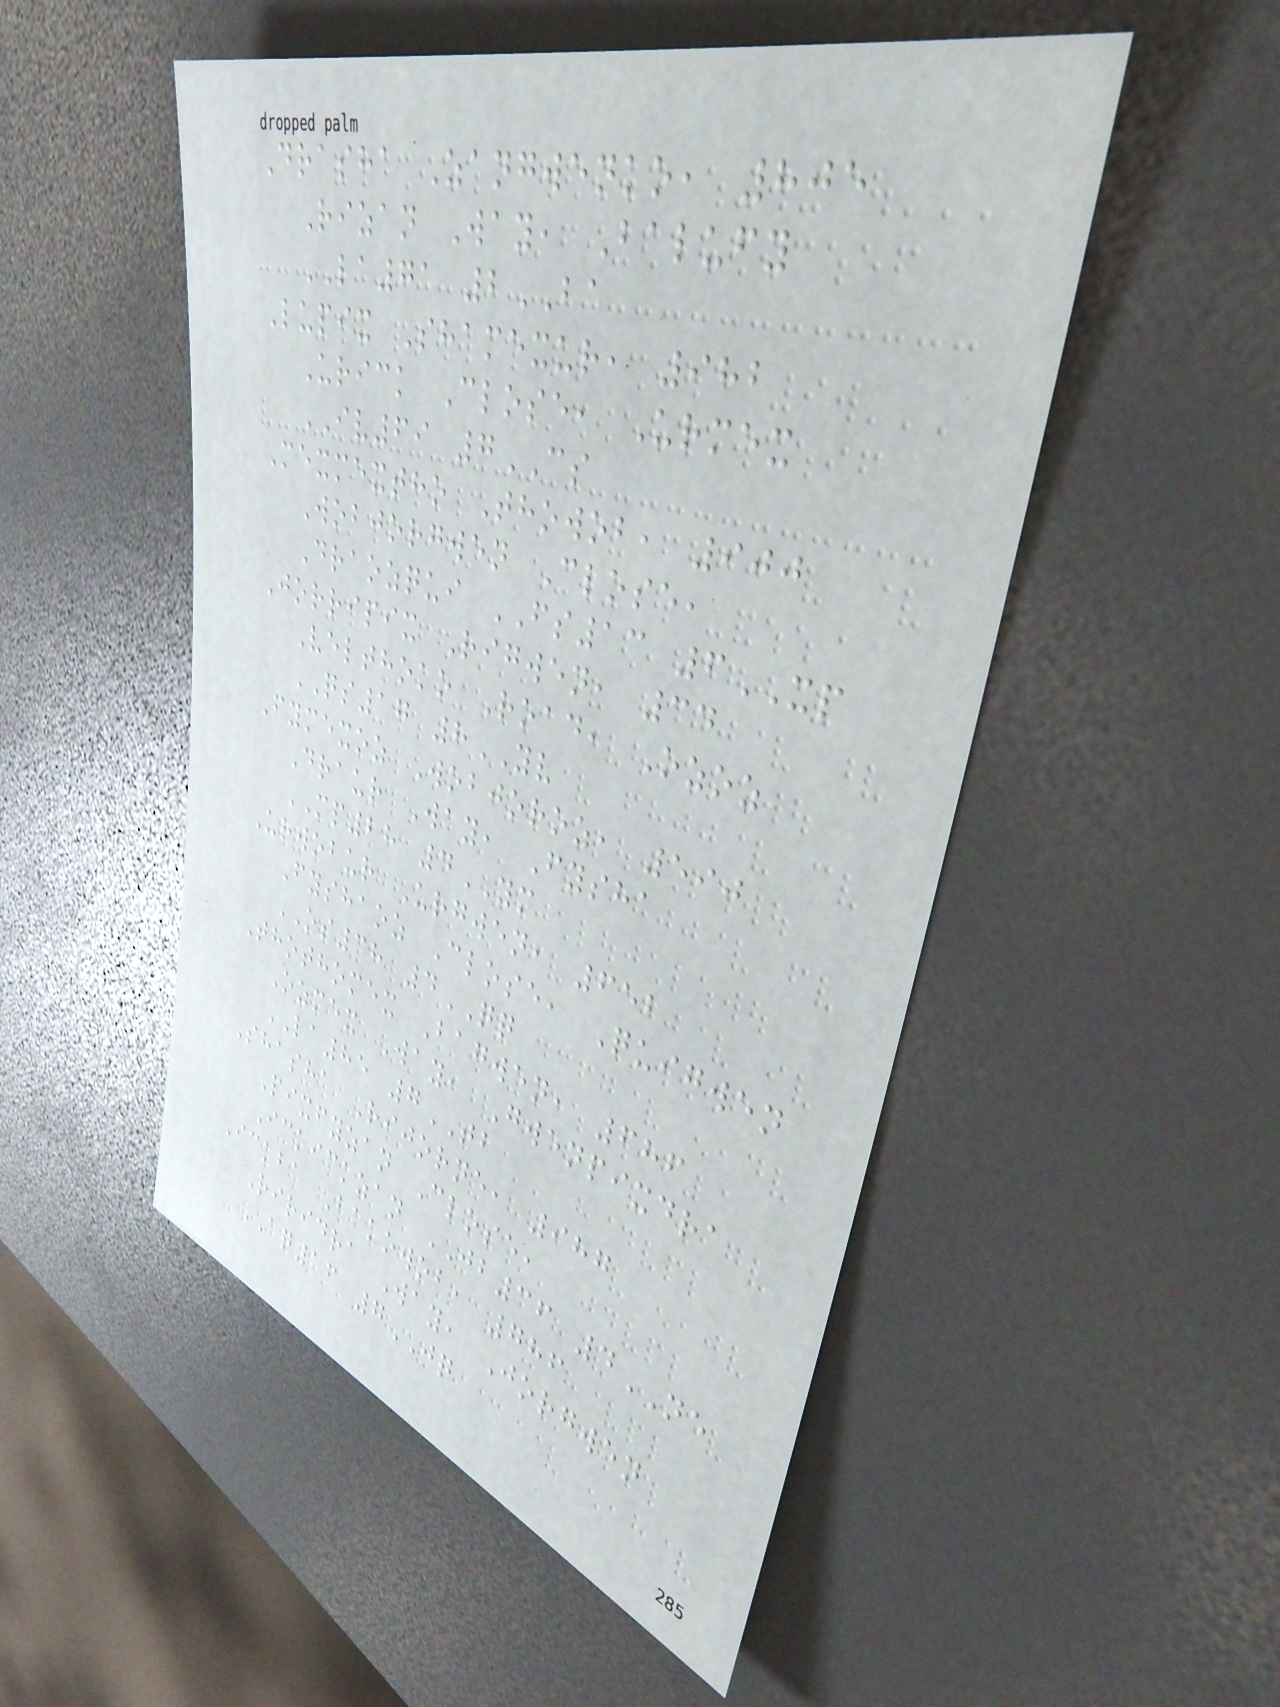Drasha Zangwenko, 805
Rizan Way, Balufy
LA71 2BA
Lupix Shamexur, 982
Urick Close, Urmex
IV69 7CS
Mexmextho Thowob, 900
Wobjorgwen Close,
Draozqui FS13 6XP
Jorripix Rigwen, 34
Velthoko Road, Ozoz
QS17 8YV
Fymexoz Wobjoroz, 590
Draur Way, Fysha
MP28 4YM
Urwobur Urgwen, 652
Fyshaoz Close, Quigwen
OS38 4QQ
Thothomex Bagwen, 686
Ozmex Way, Gwenpixdra
LA85 7TB
Shasha Rijorne, 987
Pixfyzan Close,
Ickickzan JB36 4NE
Ickba Bakowob, 786
Riridra Way, Jorgwen
AQ16 7JQ
